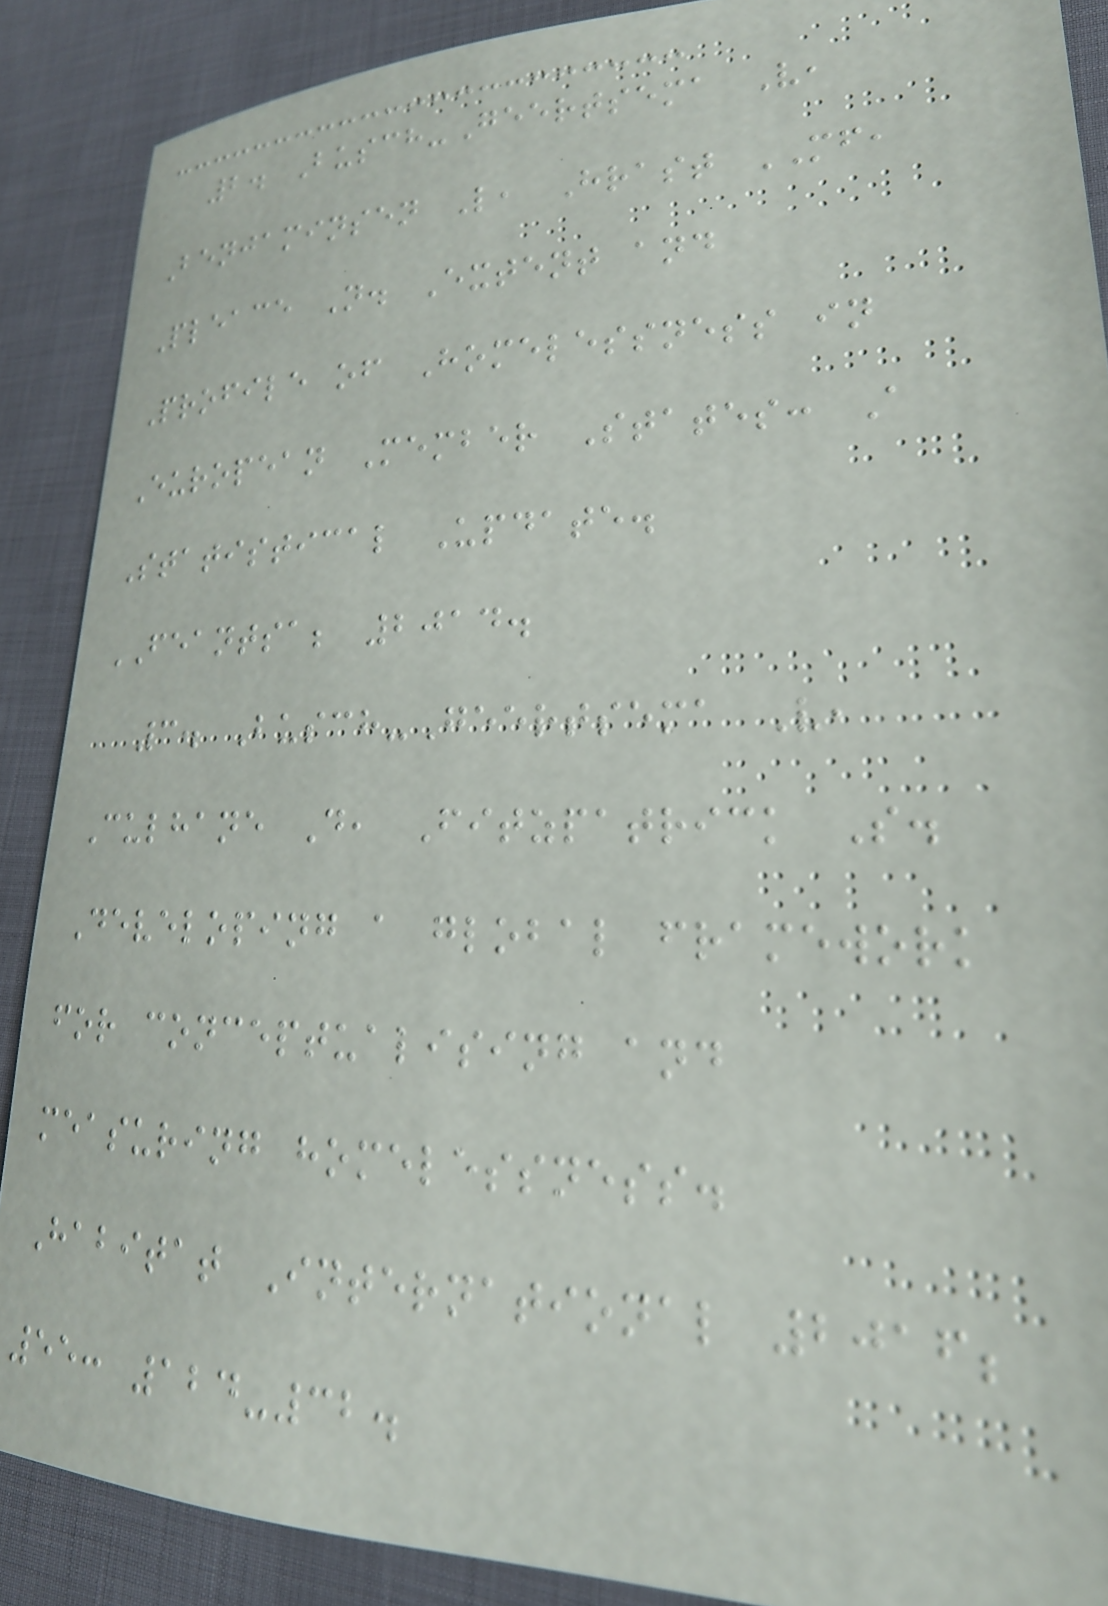2. Busch-Geertsema V,
Benjaminsen L, Hrast MF,
Pleace N. Extent and
Profile of Homelessness in
European Member States: A
Statistical Update.
FEANTSA; 2014.
3. Busch-Geertsema V,
Culhane D, Fitzpatrick S.
Developing a global framework
for conceptualising and
measuring homelessness.
Habitat International 2016;
55: 124-32.
